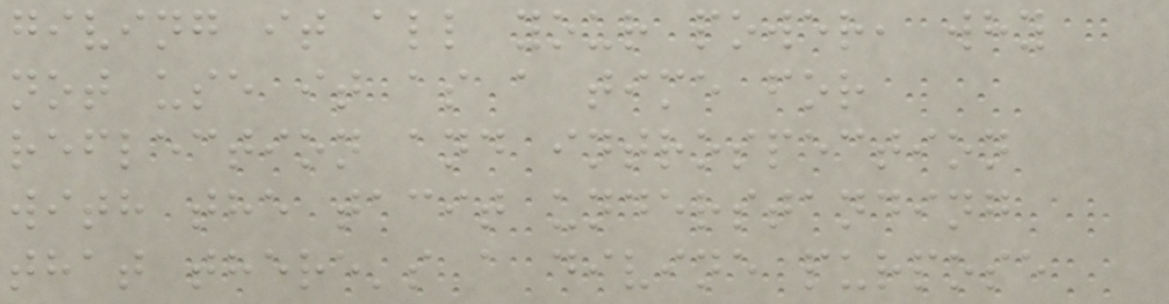giving it all your power, why
not use it as a time for
reflection and introspection
with the tacit understanding
that there's a divine purpose
